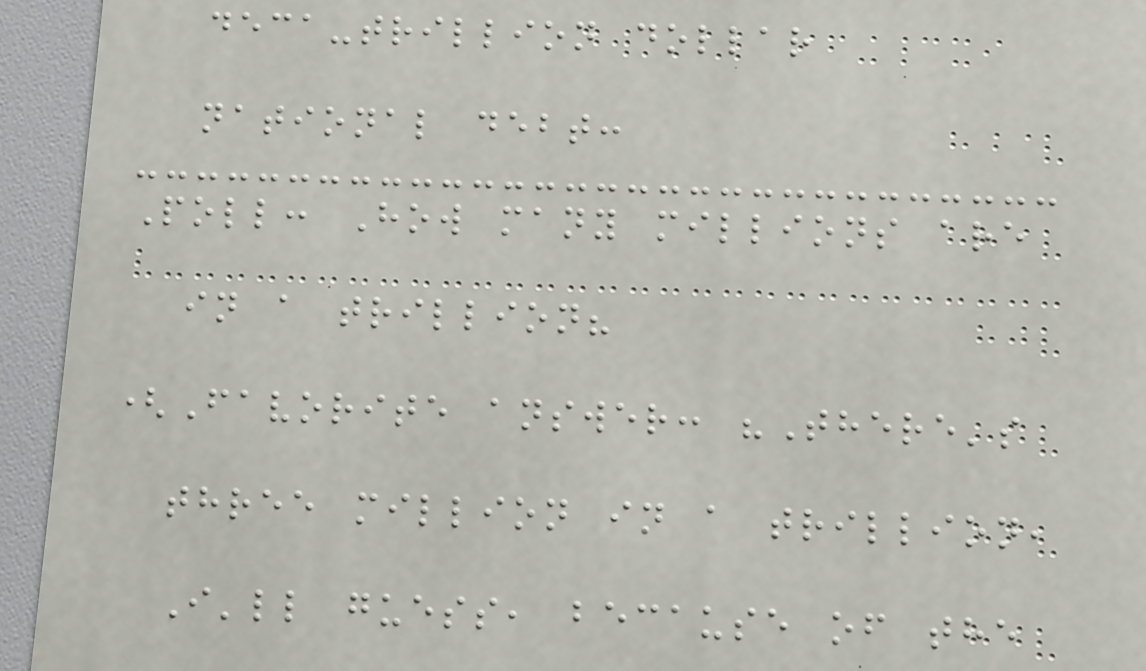deca-trillion dollar
national debt:
Poll: How many millions are
in a trillion?
(Favorite answer: "There's
three million in a trillion,
I'll guess, because of the
